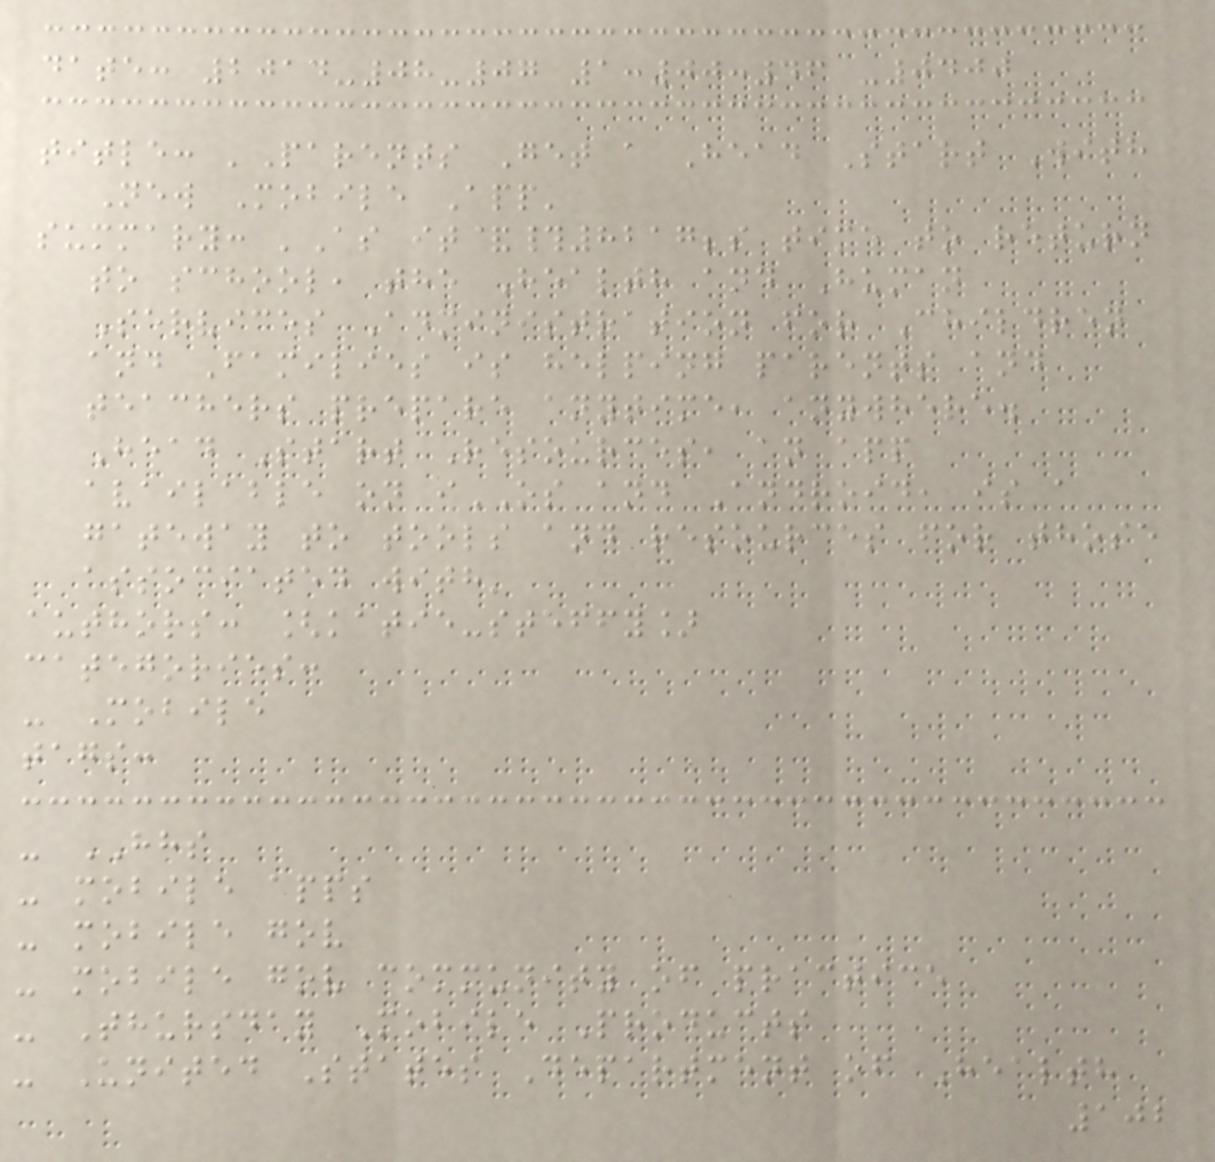date: 2014-08-07 1:00:46 -0400
title: 'Parents Get a Head Start With
New Mobile App'
summary: 'As it&#8217;s time to return
to school, the Health and Human
Services Administration for Children
and Families is helping parents and
teachers prepare anytime, anywhere.
Head Start Resources, an app
available on iOS and Android, is a
gateway to tools and resources for those
associated with'
authors: [katie-steffy]
categories:
- Mobile
tags:
- HHS
- mobile apps
- mobile gov
- mobile gov community of practice
- Thursday Mobile Products
- United States Department of Health
102
